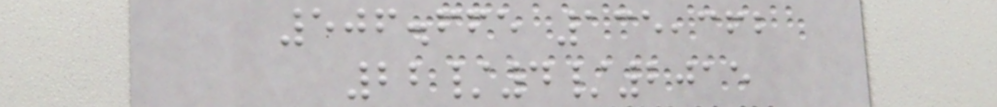506.665 135,362
22/4/2015
